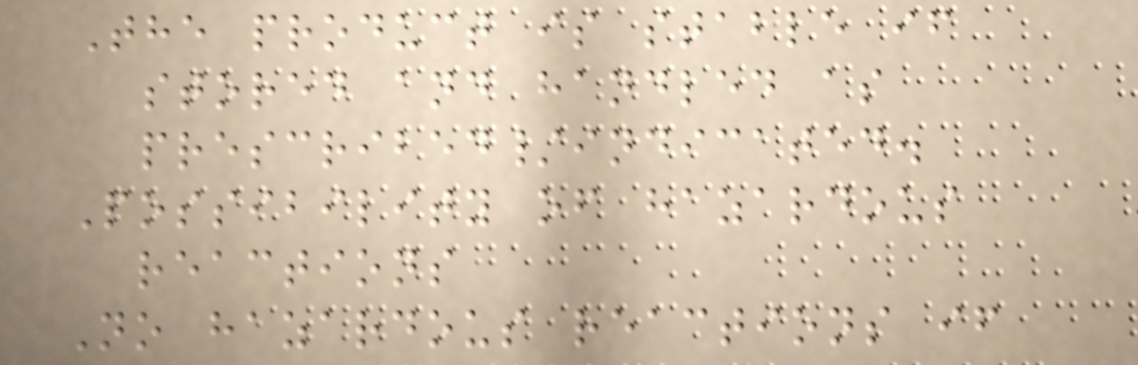The product is stable if
stored and handled as
prescribed/indicated.
Possibility of hazardous
reactions
No hazardous reactions if
